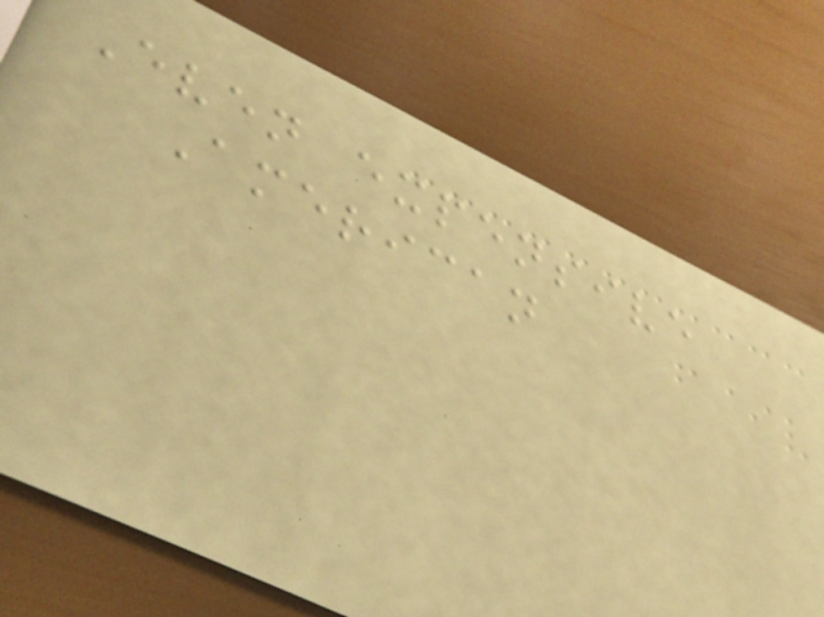Even expensive
American
